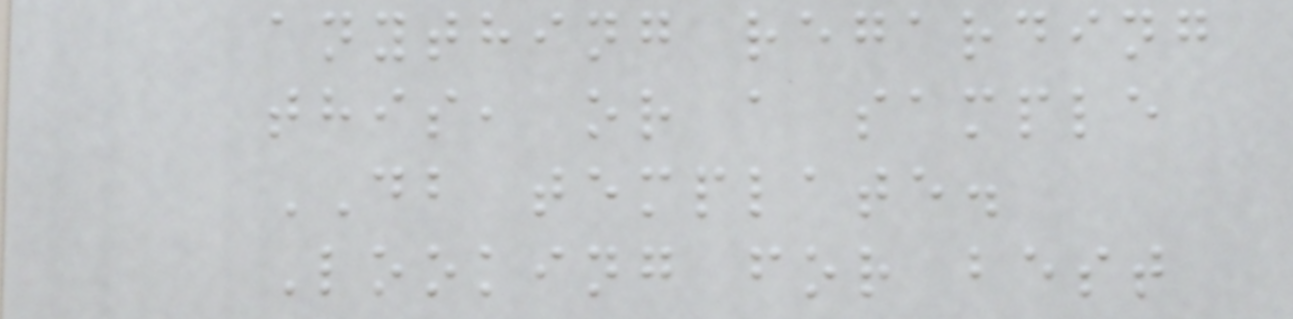anything regarding
this, or a sample
DB template.
Looking for best
